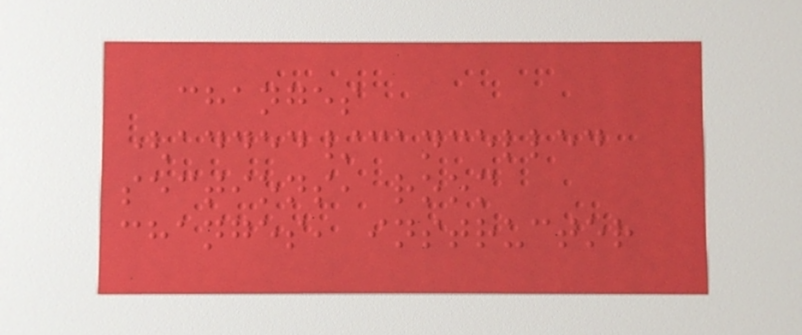changes
(added/cancelled
sections, room
changes, instructor
